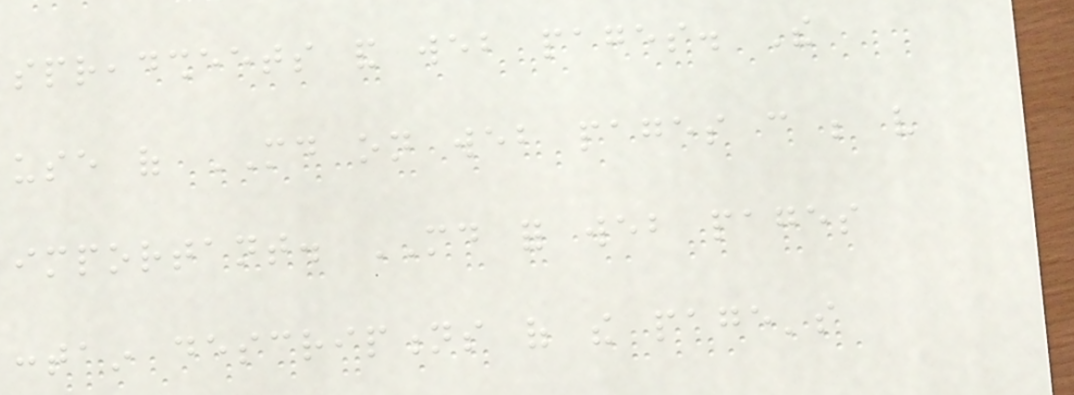spreadsheets and web pages. The
use of MD on web pages can be very
important. MD for web pages
contain descriptions of the page's
